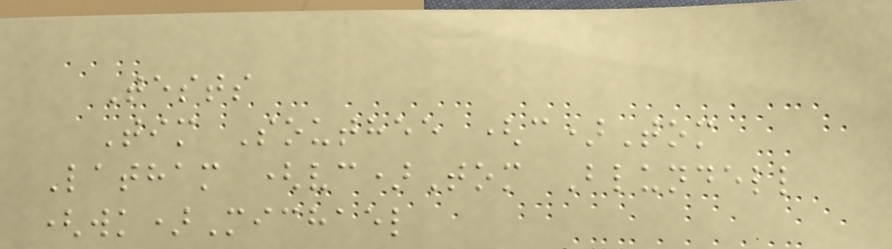Tests
Tim Southee (c)Tom
Latham (vc)Tom Blundell
(wk)Michael
